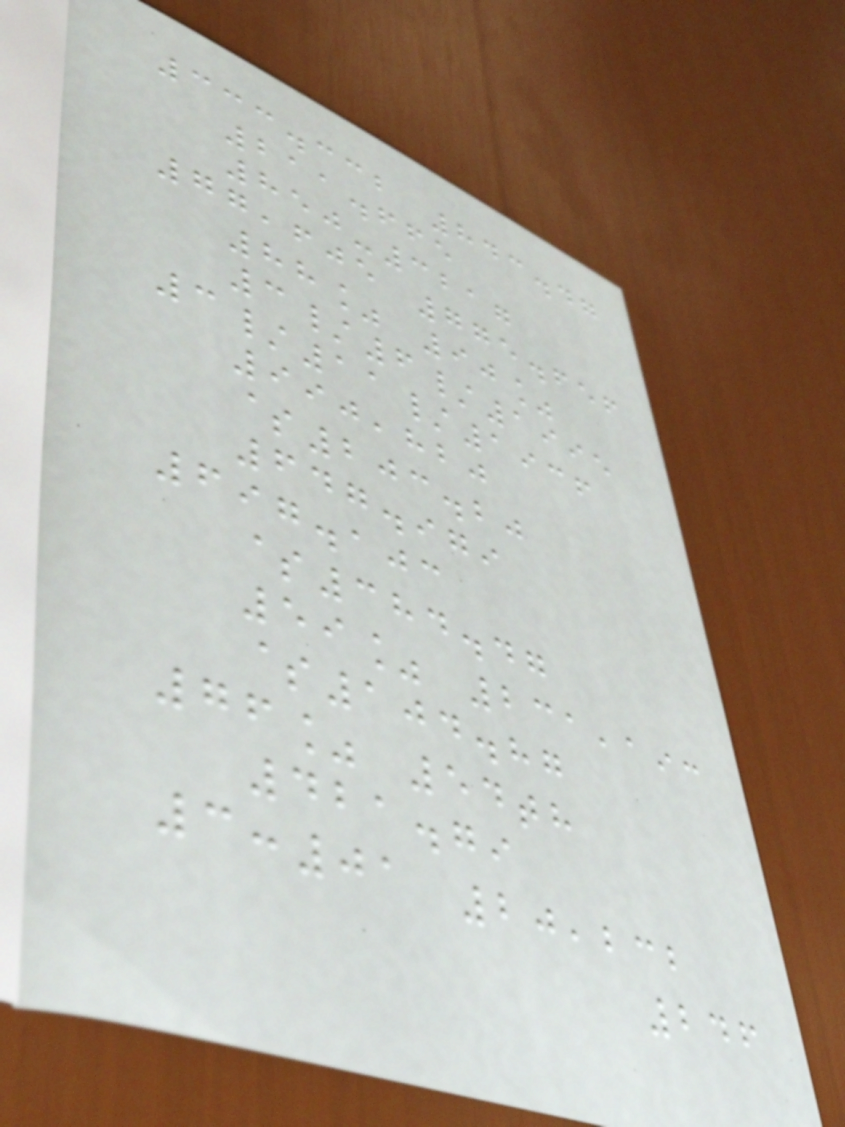333.332 843.47
211.665
850-3217
77,605 775.656
88% 90%
3/6/1995
3/11/1936
990,820
$203.20
647.979
697.103
$384.47
59% 231,193
$104.87
76% 54th
421.79
3:01 20,232
246
